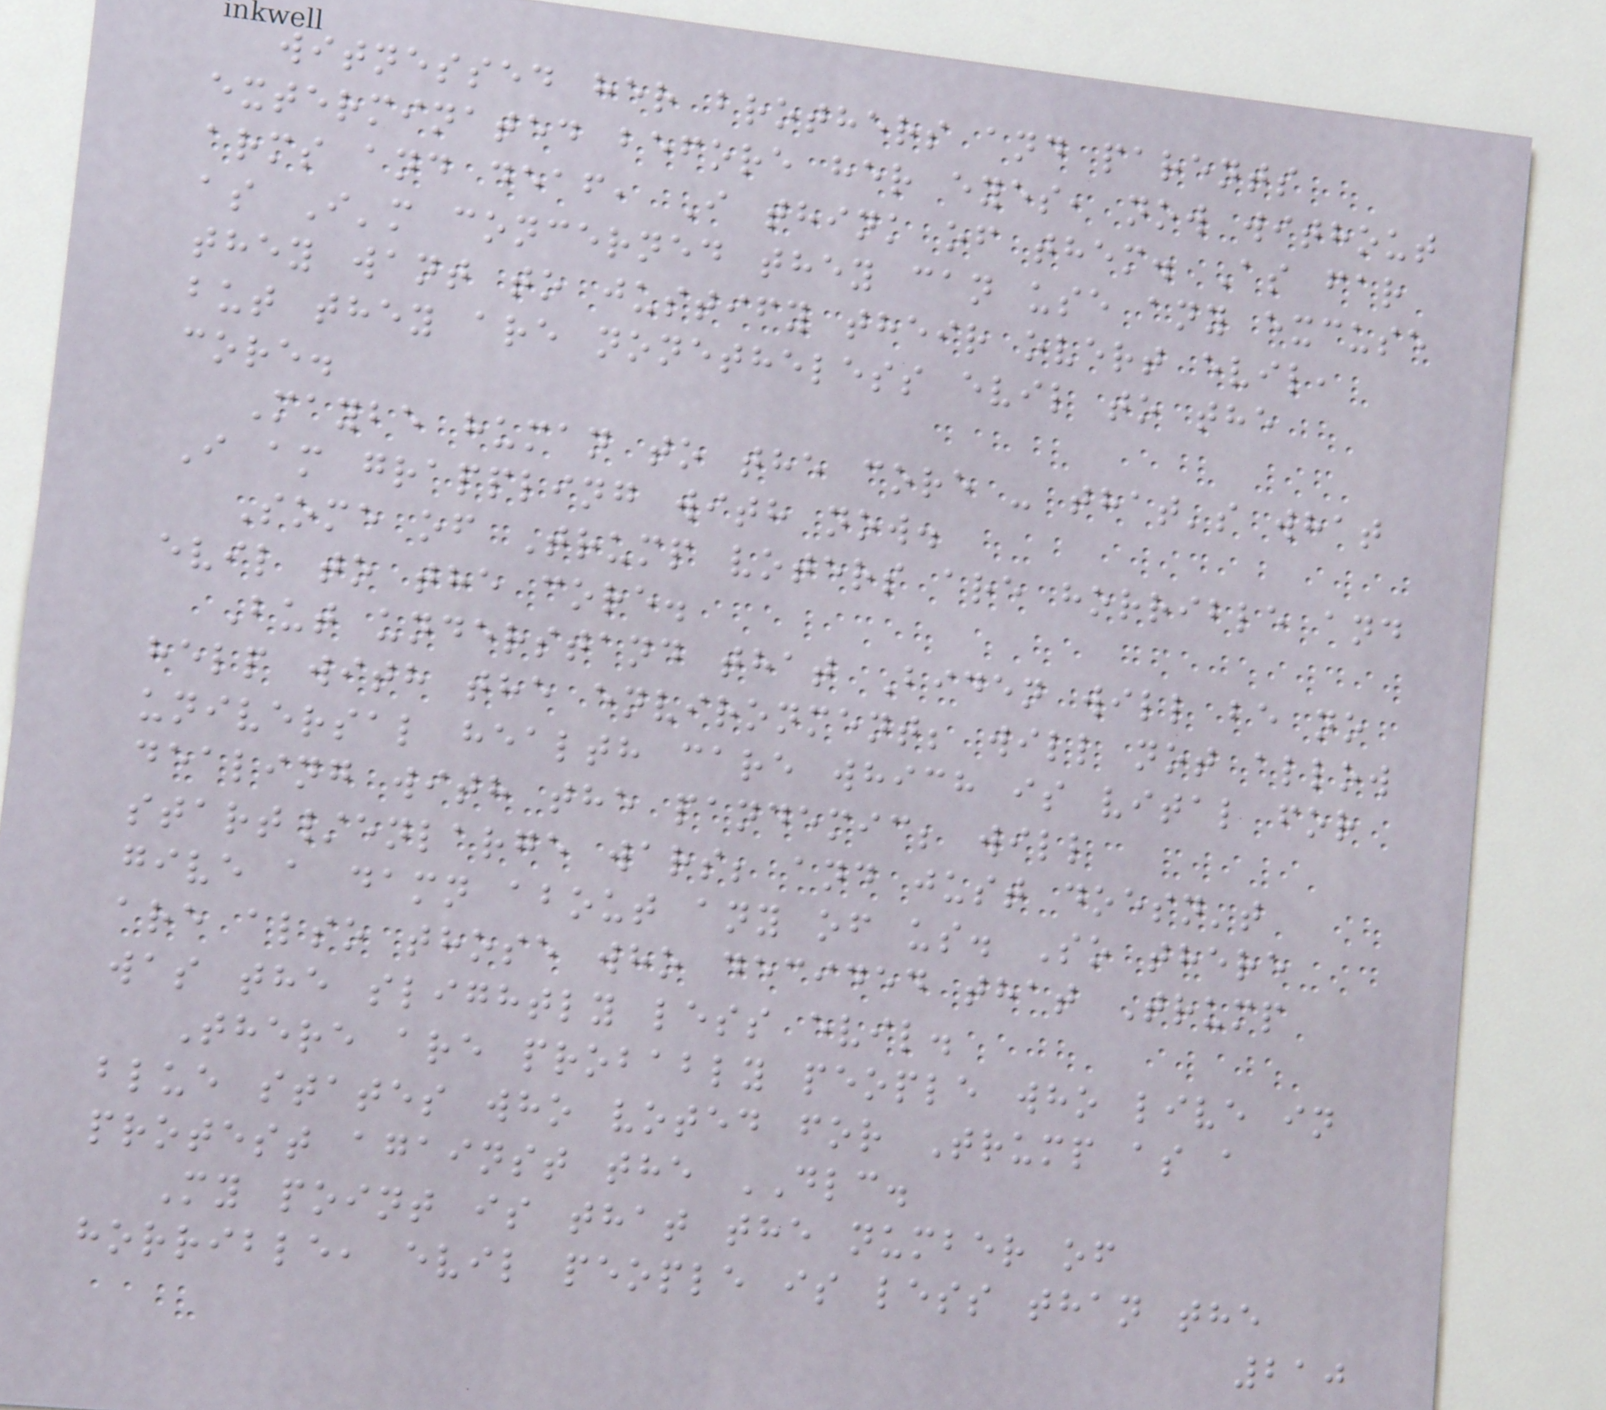witnessed her brothers and parents
exterminated before her eyes, now without
arms and deaf, I think of them. As far
as I'm concerned they can use any excuse
they want to justify their overt evil,
but they are nonetheless evil to the
core.
Maybe human to the core - that's what
I am grappling with now.
Some of Trump voters are horrible and
evil to the core.
But understand that Biden will be no
help with the environment; will not allow
universal health care which is vital for
dealing with the pandemic; will
start/enlarge wars; and just doesn't
give a damn about any of us. So there
are also those who decided that Trump
was the slightly less evil.
There are probably people who live in
blue states who voted for Trump as a
protest against the DLC.
My point is that the number of
horrible, evil people is less than the
210
